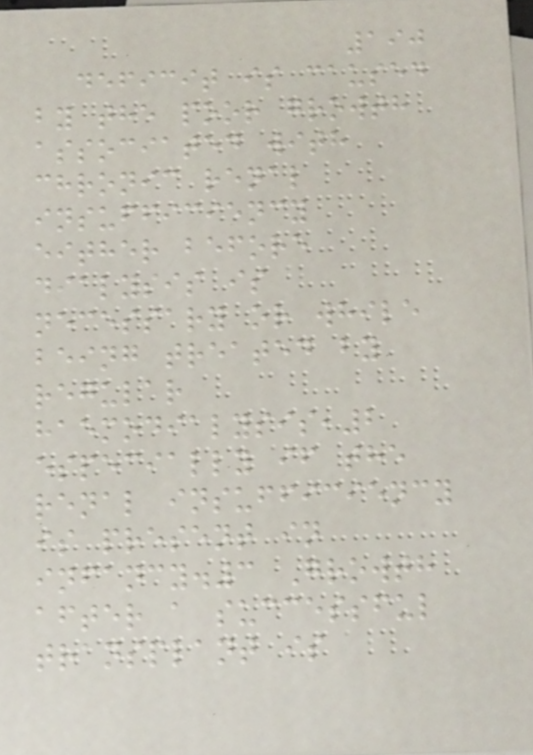190
deficit is caused
by the poor growth
associated with
chronic renal
insufficiency
either before
dialysis is
necessary or while
being treated by
regular
haemodialysis,2
especially if the
renal insufficiency
is present in
infancy.3 Growth
after a successful
transplant is
